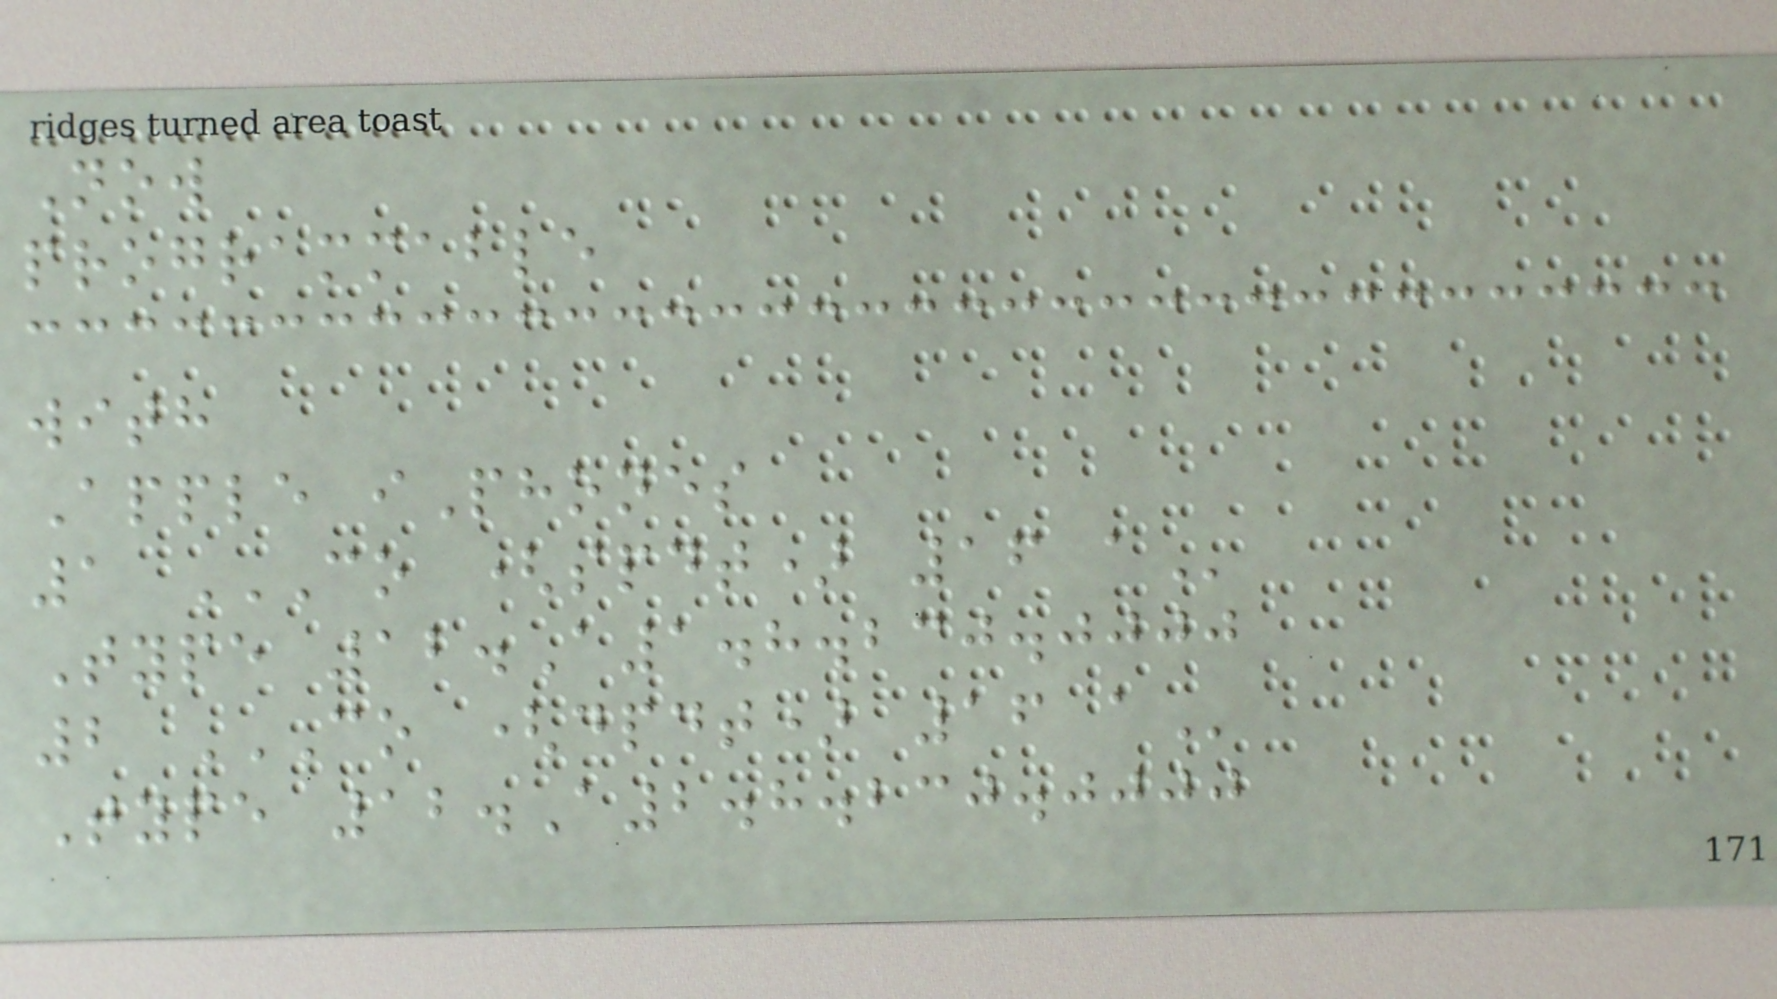Now
programmable
with
Apple iPhones
1 CO (SPDT) 16 A
Type 12.A1.8.230.0000
2 CO (DPDT) 16 A
Type 12.A2.8.230.0000
